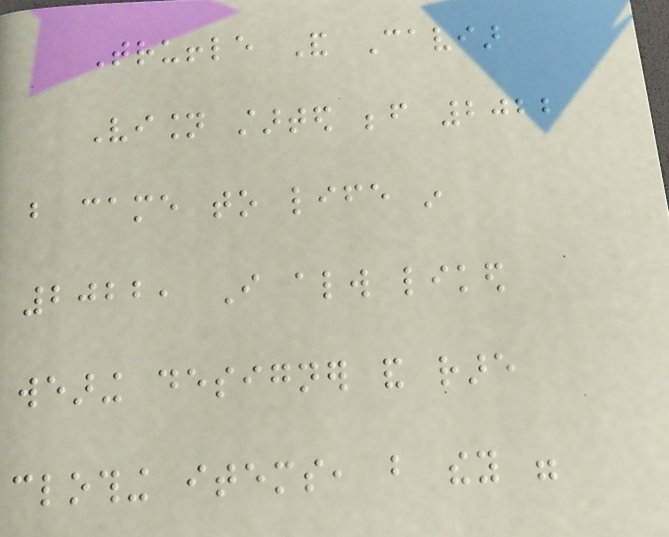Truffle And Caviar
Vision started before 2022
but came to life in
2022, I always liked
wearing designer and rare
clothing items, but they were
